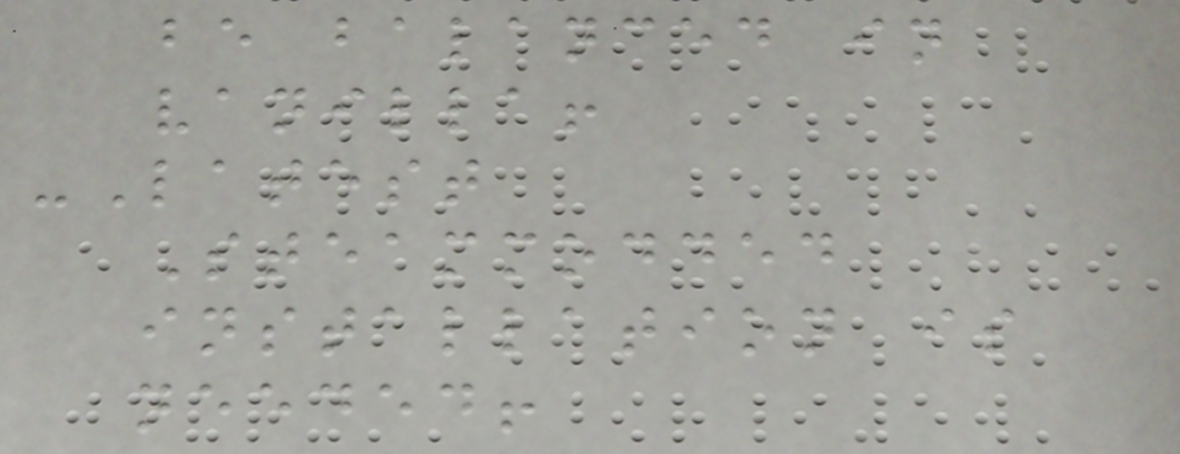be balanced in
vanilla!
-Latest
Steammodded
installation is
needed!
